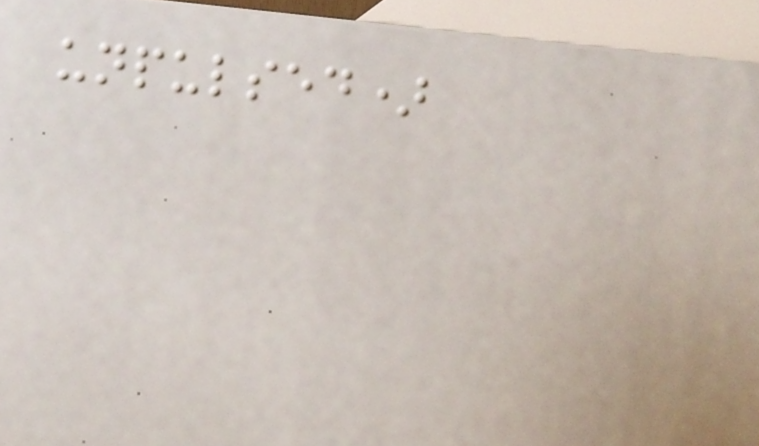unpulsed)
